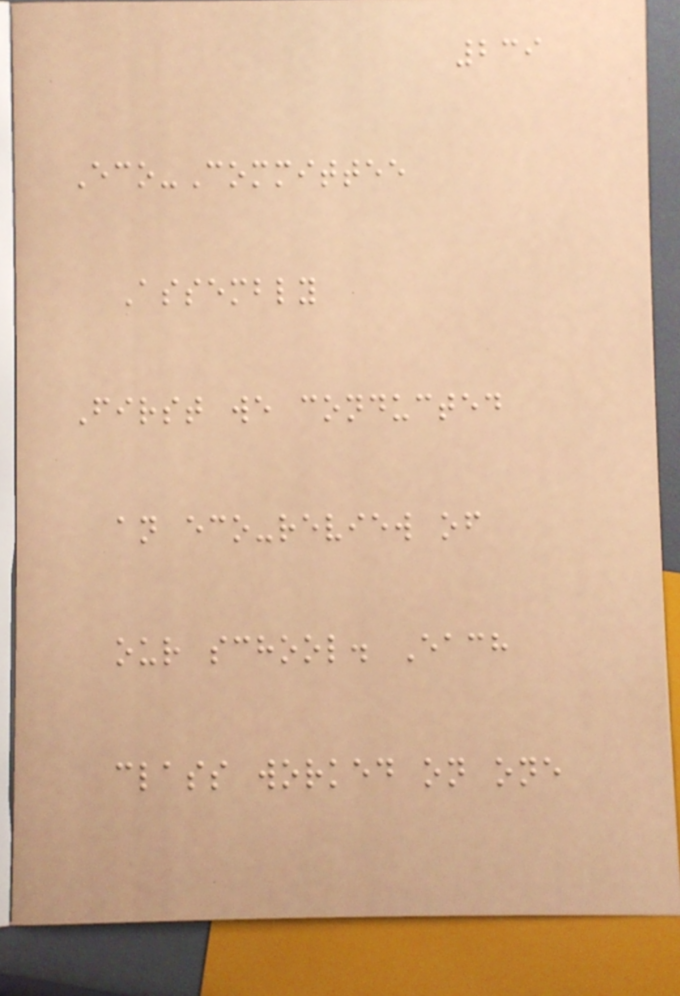239
Eco-Committee
Assembly
First we conducted
an eco-review of
our school. Each
class worked on one
